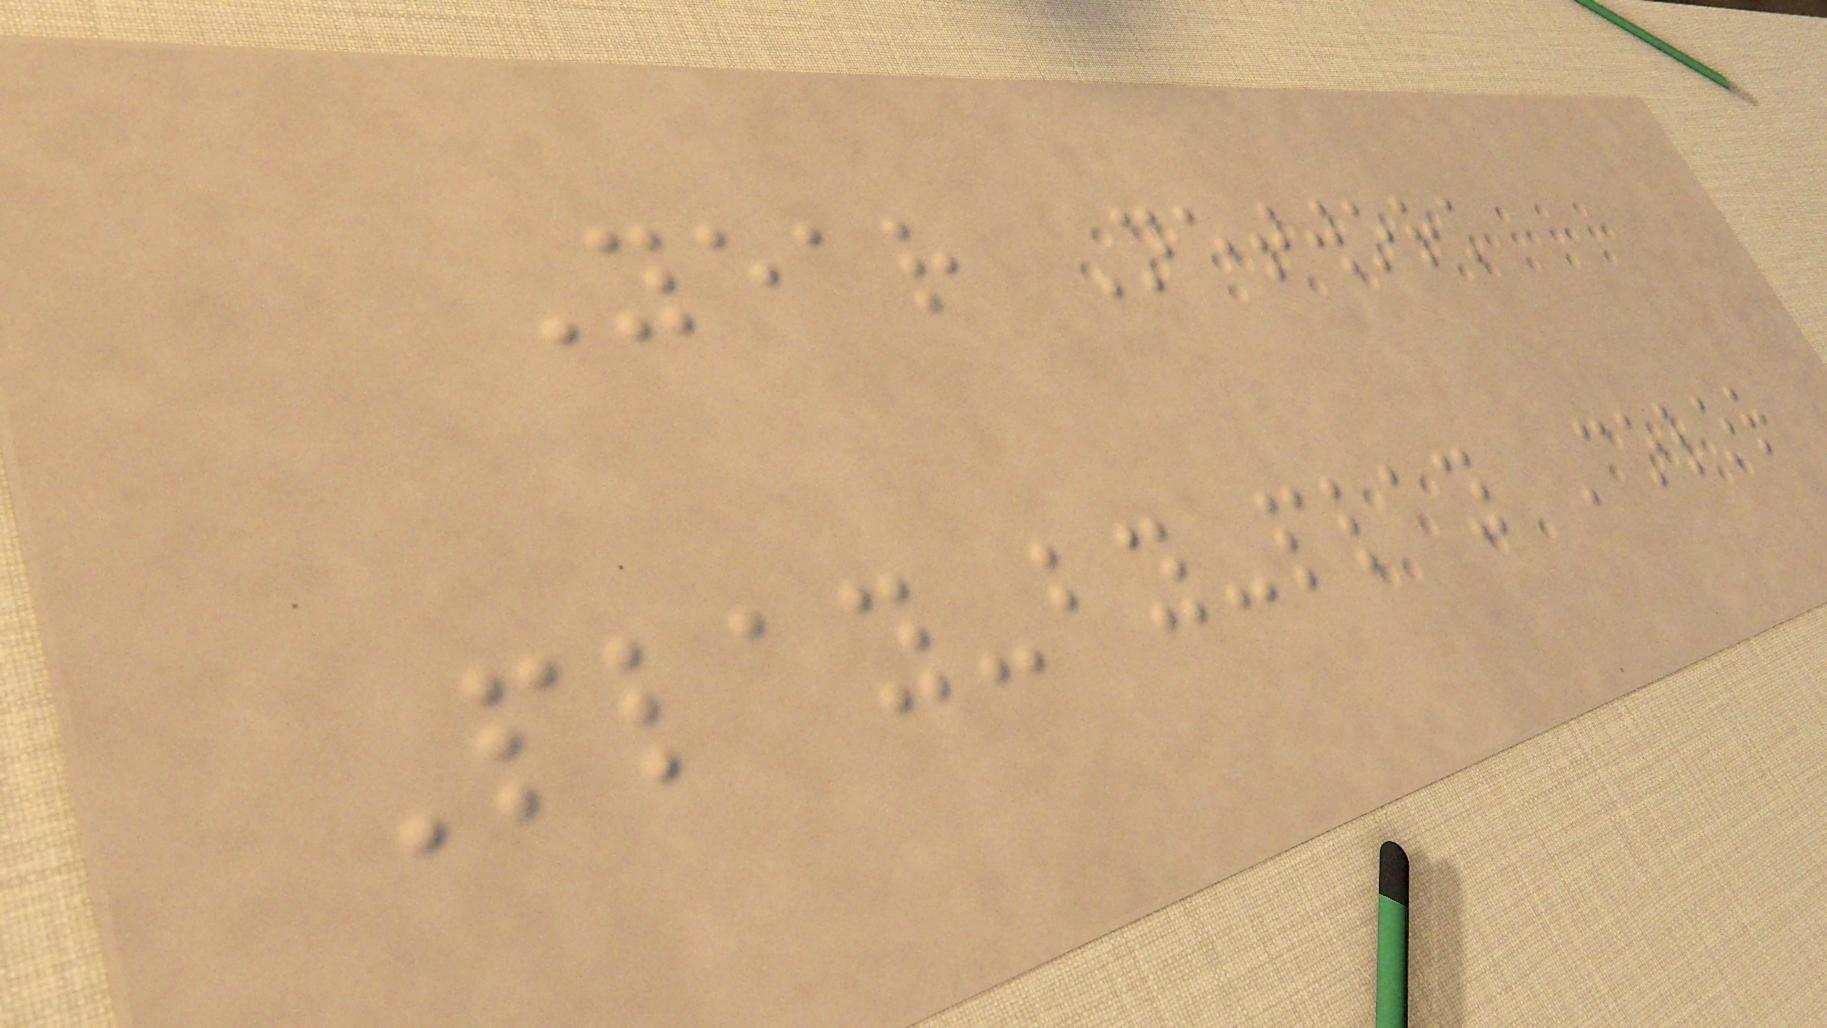Year Network
Play-by-play Color
